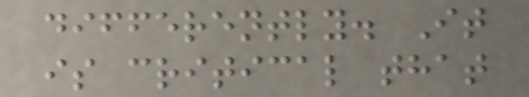differently. It
is critical that
